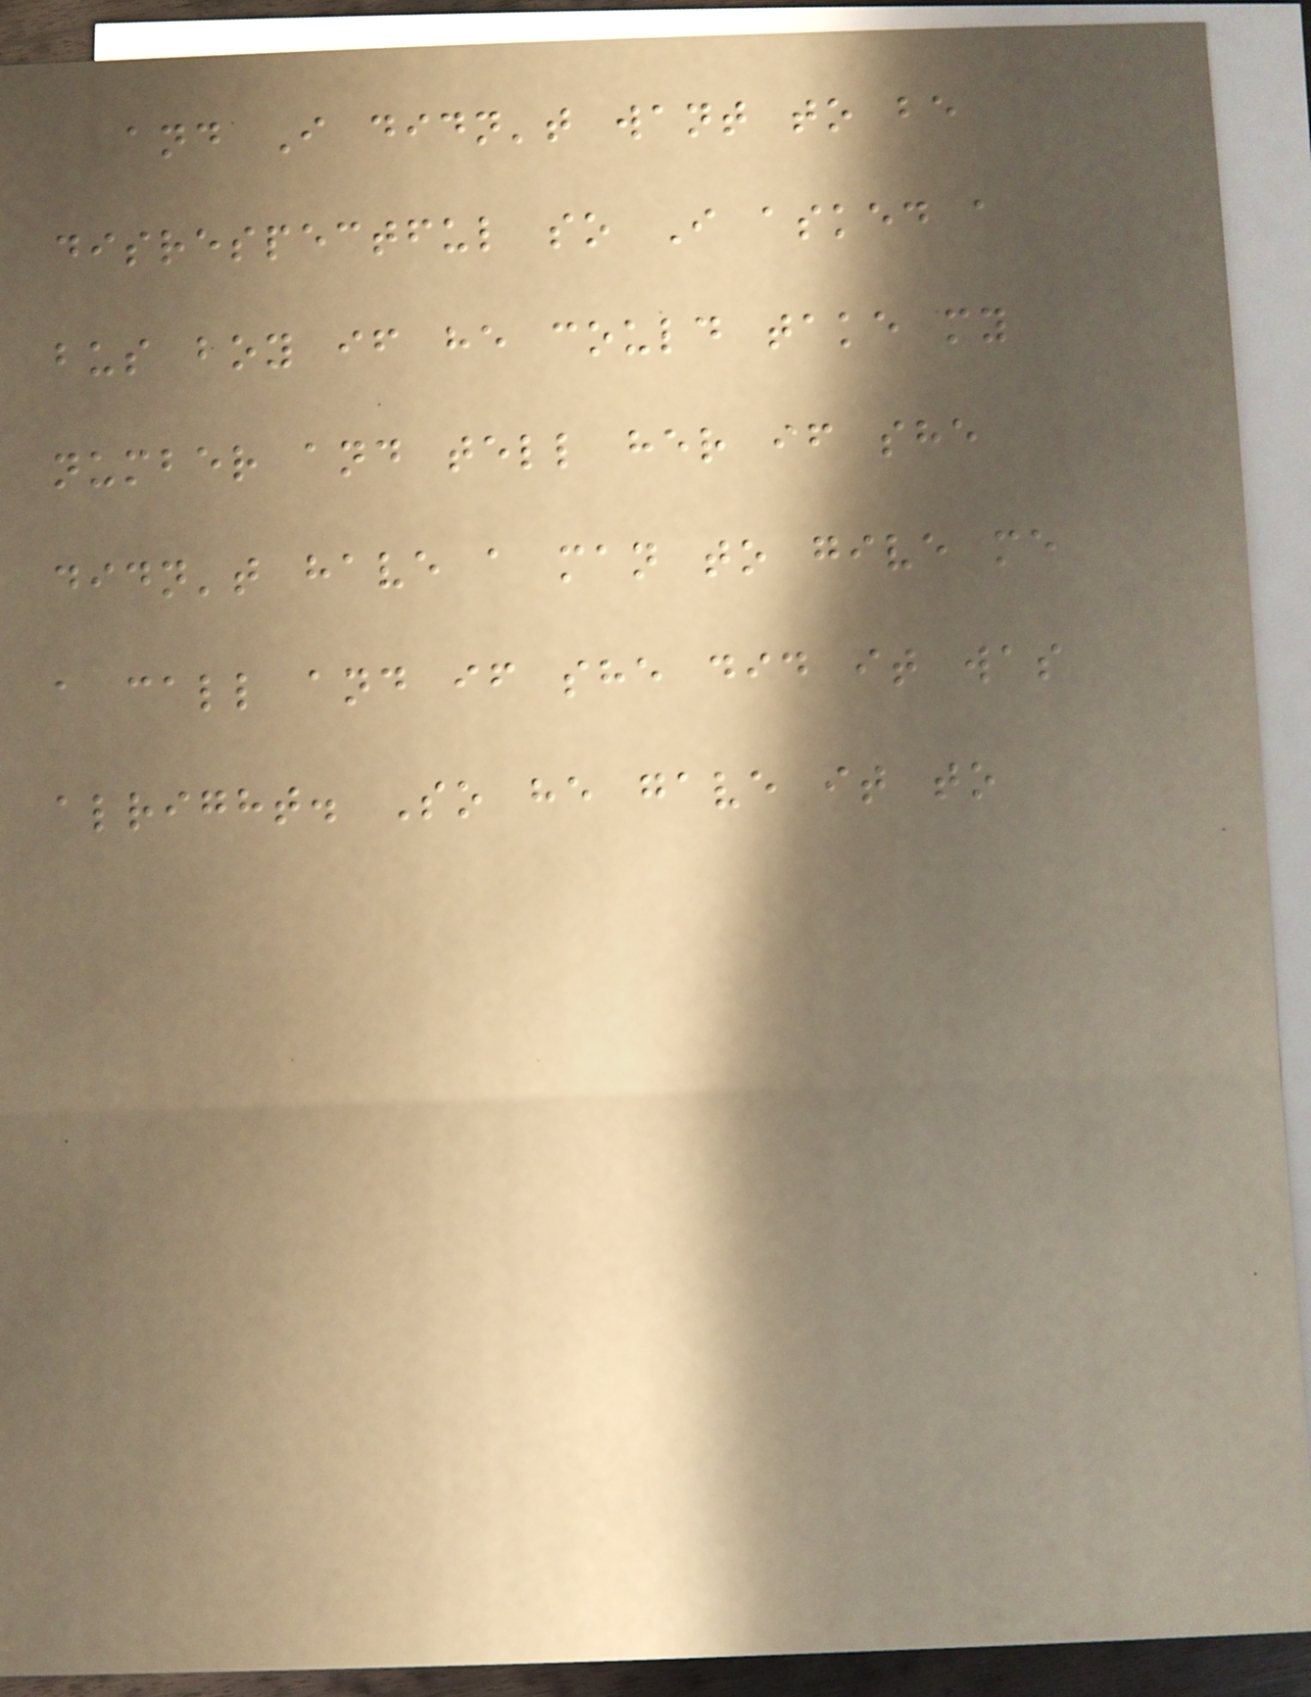and I didn't want to be
disrespectful so I asked a
bus boy if he could take my
number and tell her if she
didn't have a man to give me
a call and if she did it was
alright. So he gave it to
